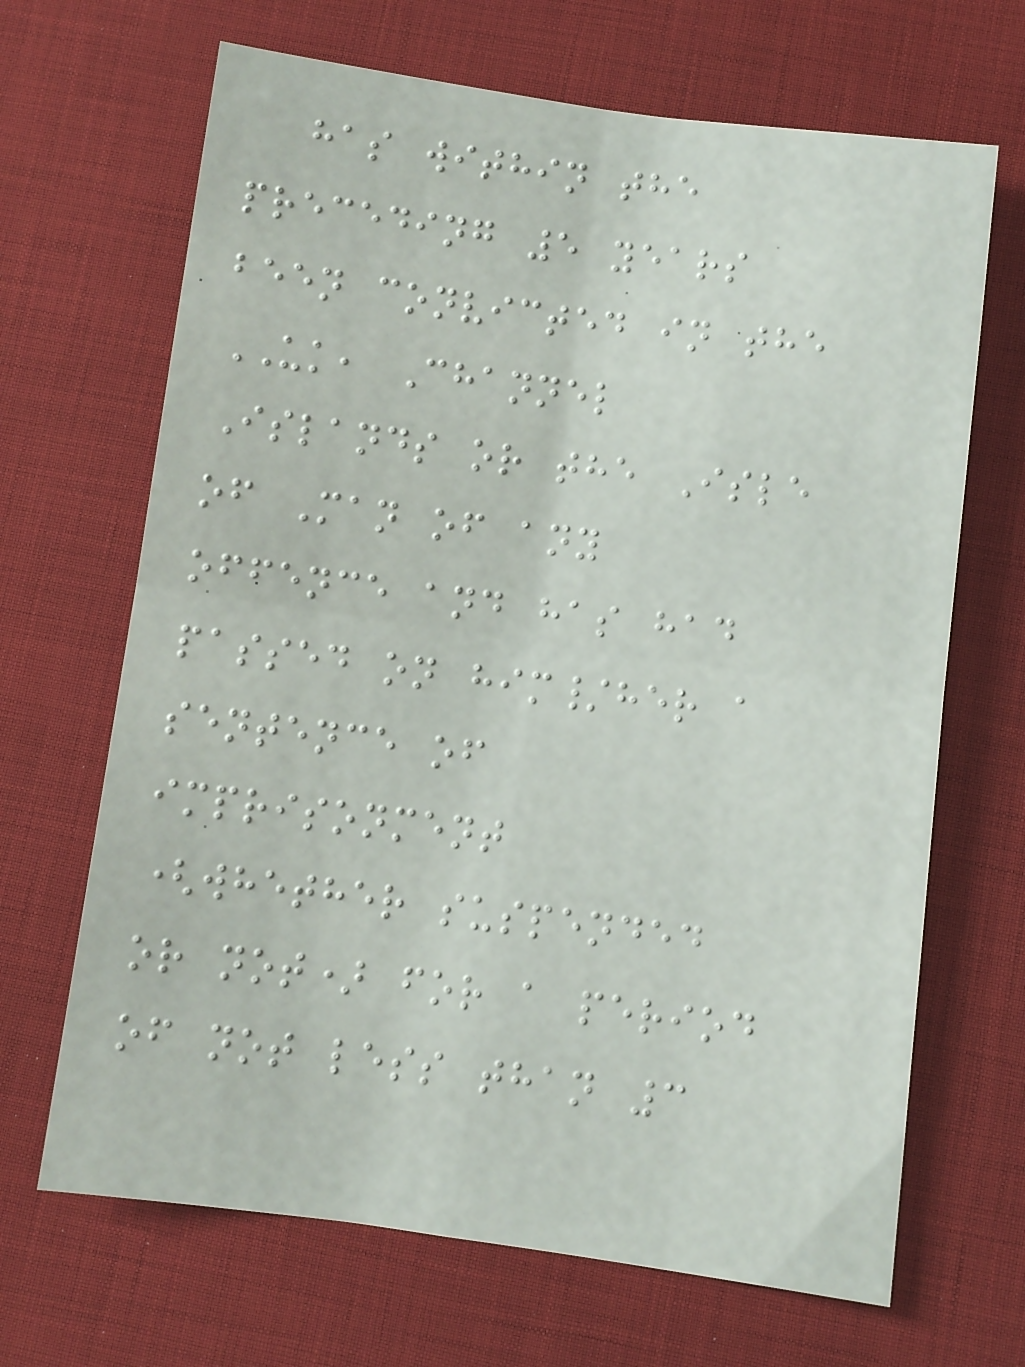has within the
preceding 5 years
been convicted in the
UK, Channel
Islands or the Isle
of Man of any
offence and has had
passed on him/her a
sentence of
imprisonment
(whether suspended
or not) for a period
of not less than 3
